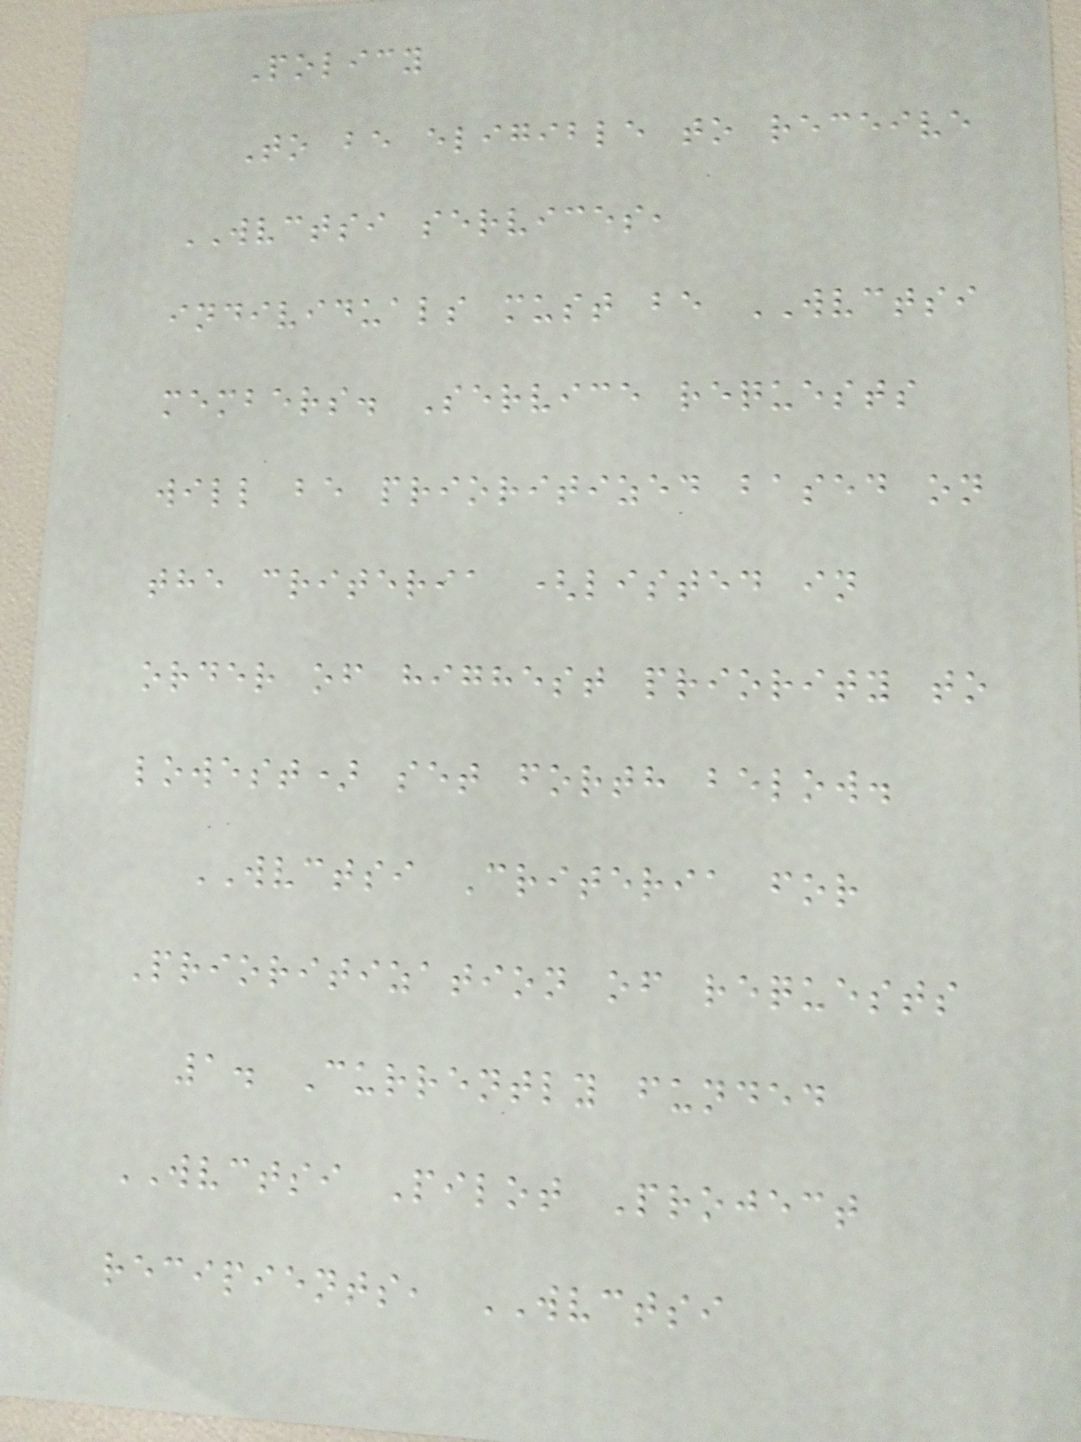Policy
To be eligible to receive
WVCTSI services,
individuals must be WVCTSI
members. Service requests
will be prioritized based on
the criteria (listed in
order of highest priority to
lowest) set forth below.
WVCTSI Criteria for
Prioritization of requests
1. Currently funded
WVCTSI Pilot Project
recipients, WVCTSI
